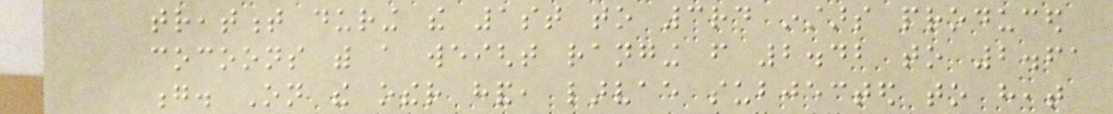treatment during the 1st to 3rd instars produced
cocoons with a weight ranging from 2.42 to 2.61
g. On the other hand, larvae subjected to heat
